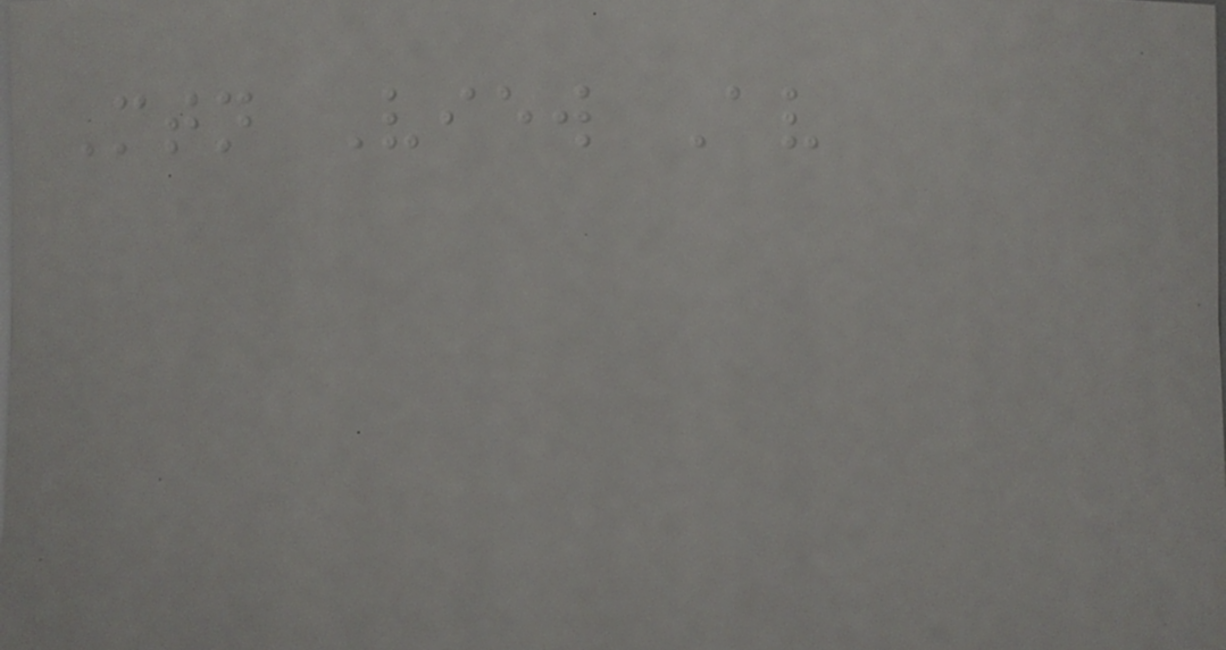Mtn View Av
